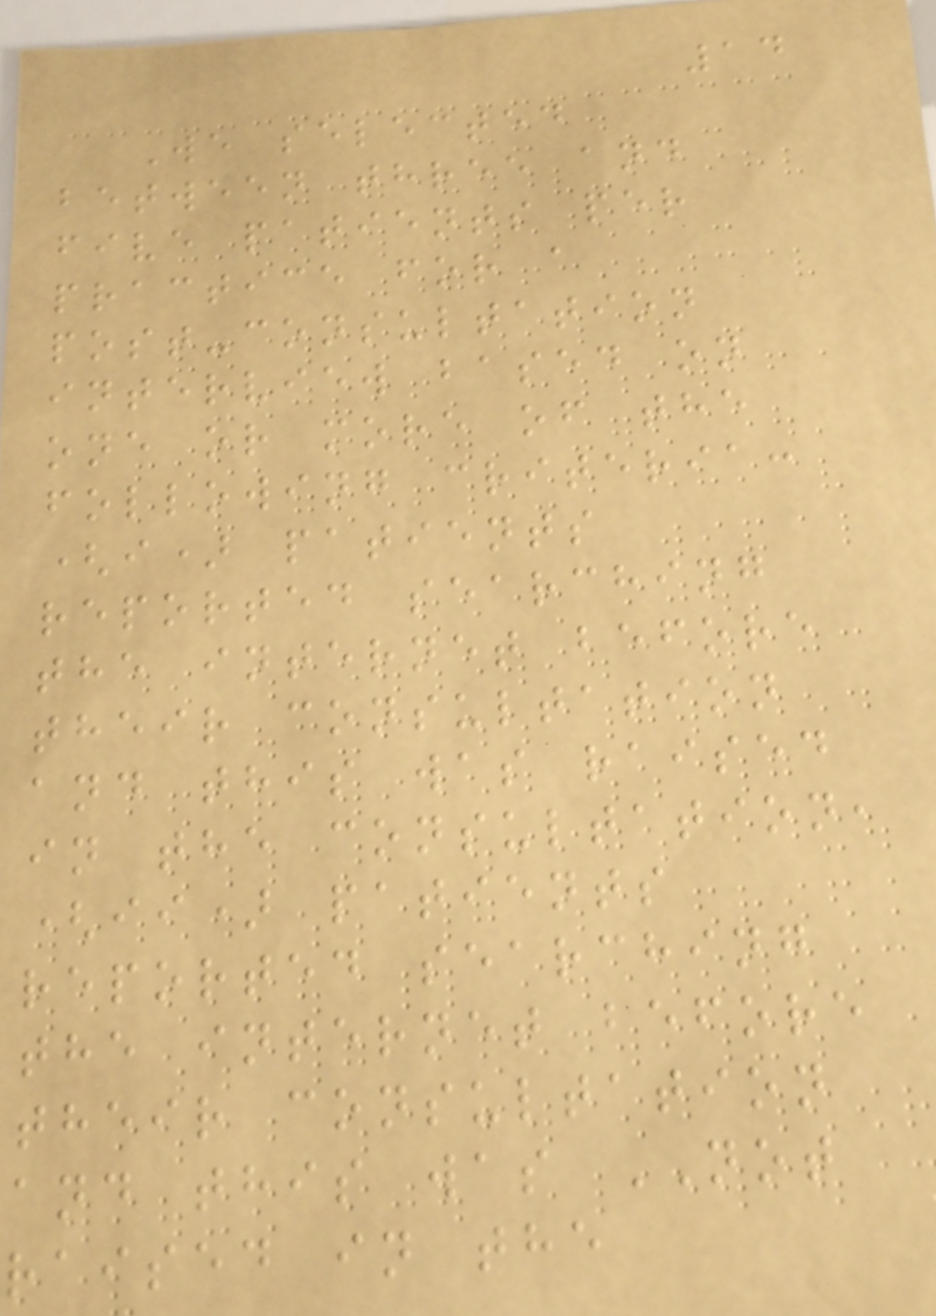14
We selected
between three and
five patients per
practice for a
post-consultation
interview based on
one or more of the
following criteria:
(i) patients
reported searching
the internet before
their consultation
and this was raised
in the consultation,
(ii) patients
reported searching
the internet before
their consultation
and this was NOT
raised in the
